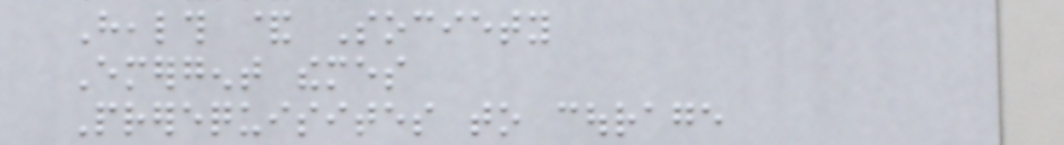Health & Society
Emergent themes
Prerequisites to courage
